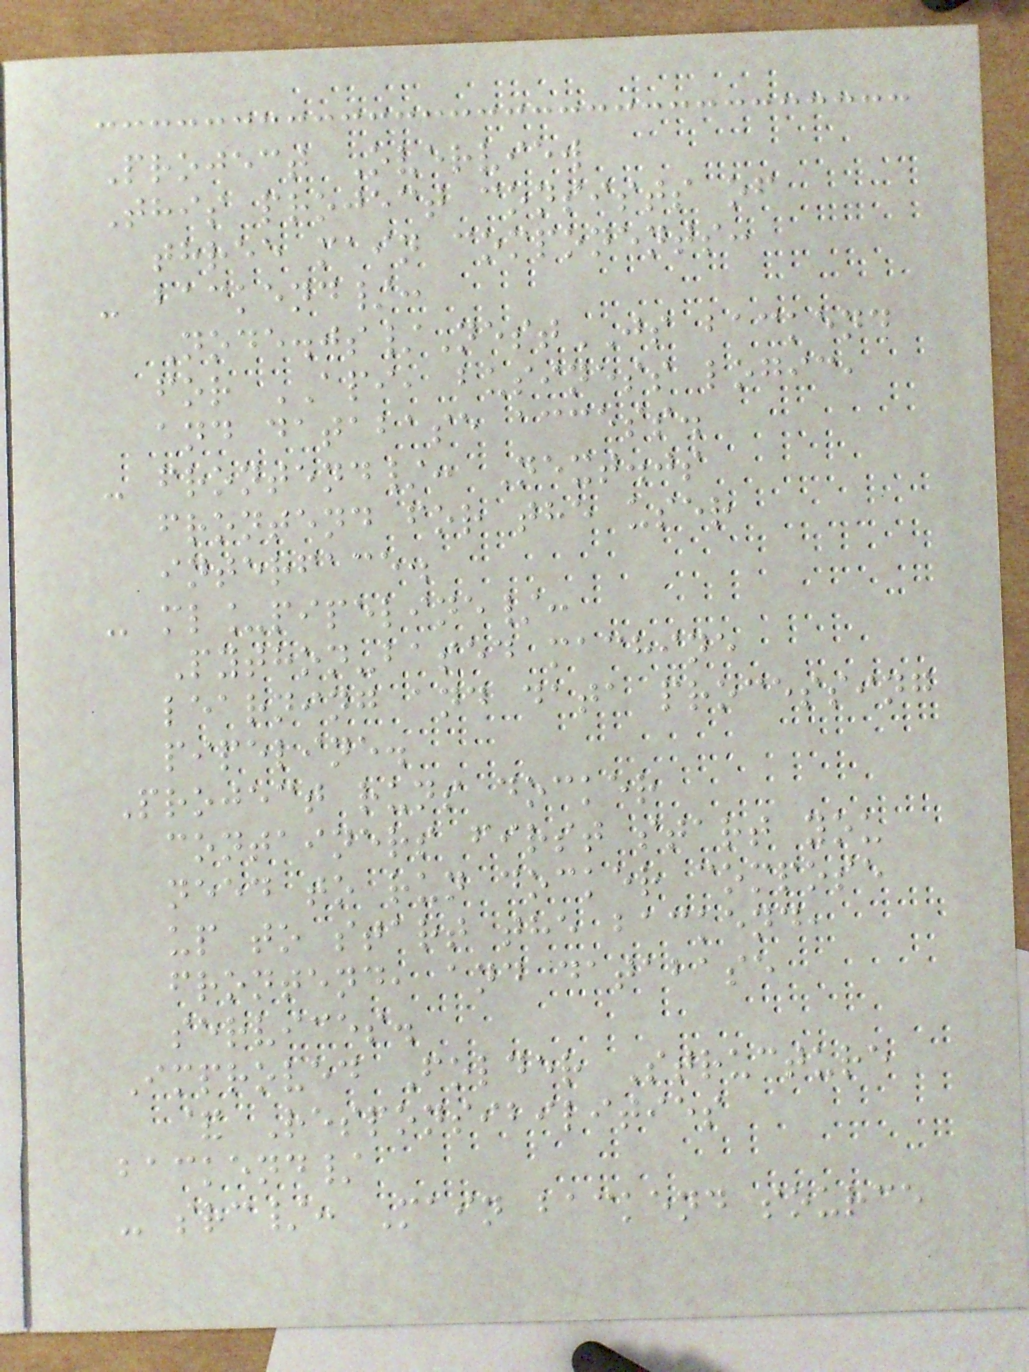Project Overview
This project consists of
three main components:
- backend/:
Node.js/NestJS backend
for API, business logic,
and database access.
- frontend/: Next.js
frontend for the user
interface.
- ml_pipeline/:
Python-based machine
learning and data processing
pipeline.
Project runs docker
containers first start you
need to run docker compose
up to start the backend,
frontend, and database
services.
Improved Folder Structure
& Responsibilities
backend/
- src/: Main backend source
